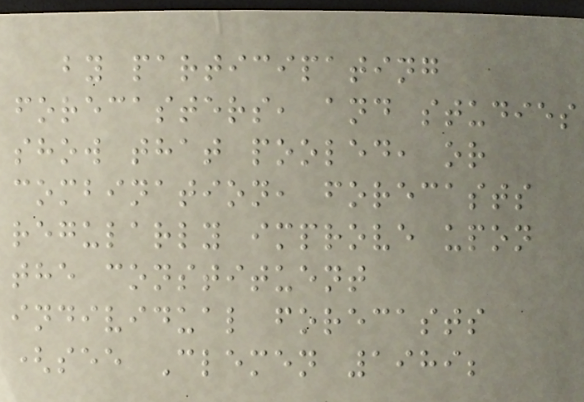by participating
forecasters, and studies
show that pooled, or
combination, forecasts
regularly improve upon
the constituent
individual forecasts
(see Clemen 1989;
